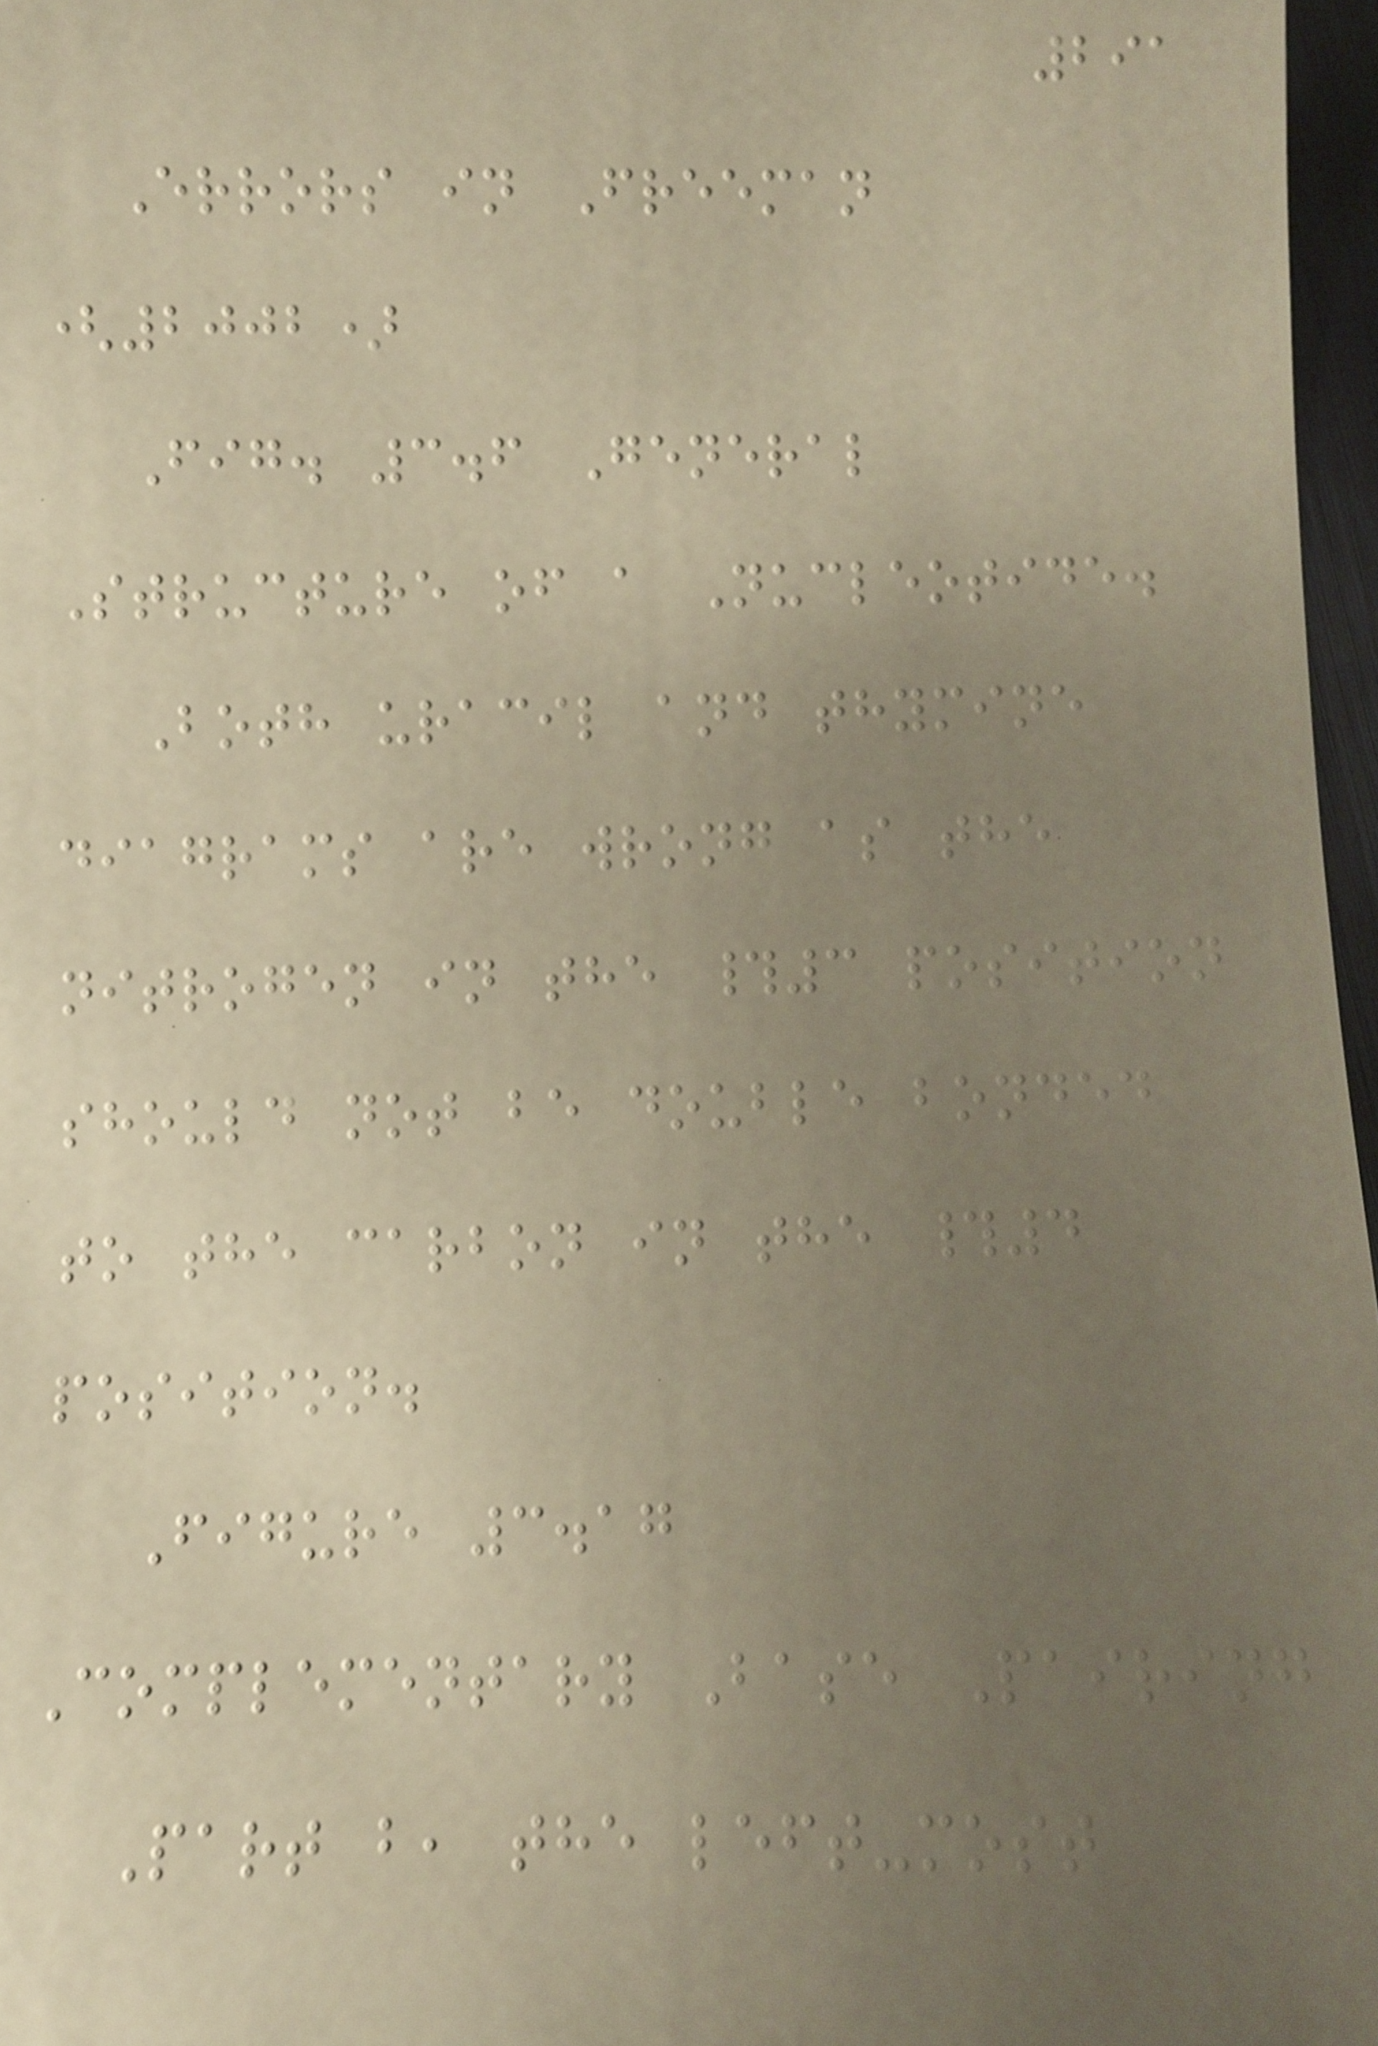291
Errors in Freeman
(2002)
Fig. 3.6 General
Structure of a Nucleotide.
Both uracil and thymine
diagrams are wrong as the
nitrogen in the #3 position
should not be double bonded
to the carbon in the #4
position.
Figure 3.17
Complementary Base Pairing
Part b, the left-most
